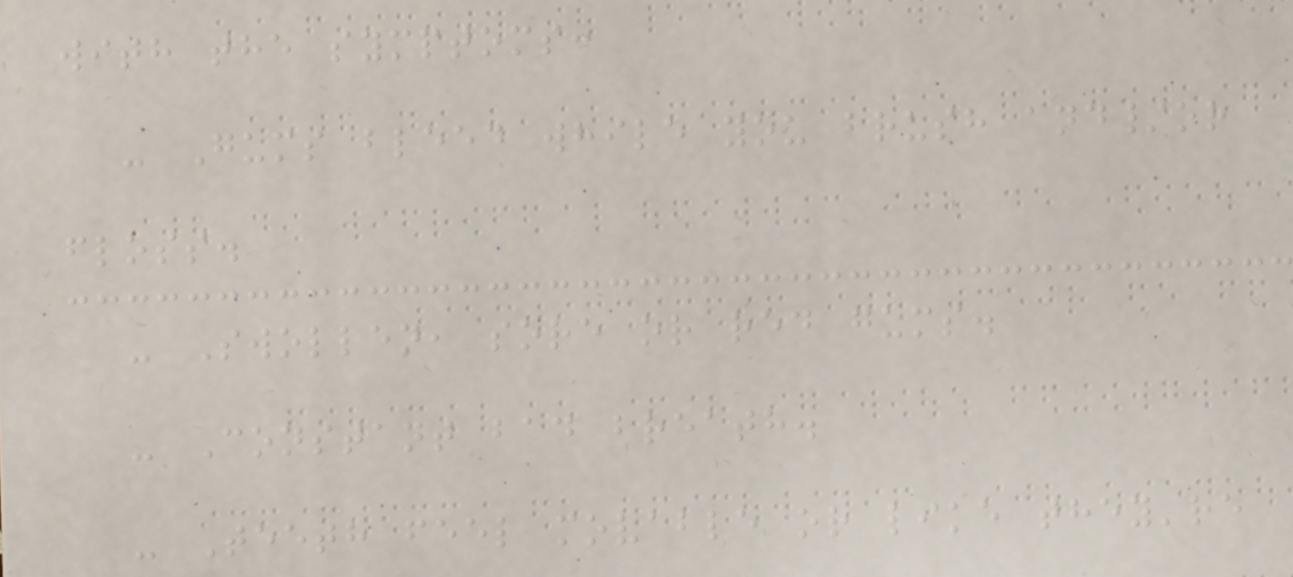with the symptoms:
- Gums bleed while you brush and/or
floss.
- Swollen, sore or red gums.
- Constant bad breath.
- Teeth feel movable or like they're
